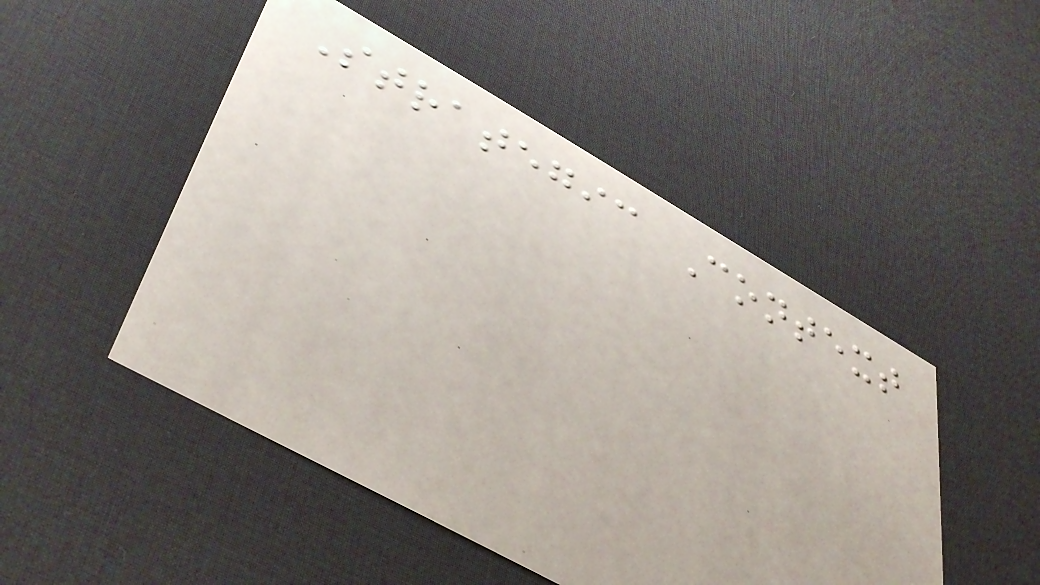Strategic Context
